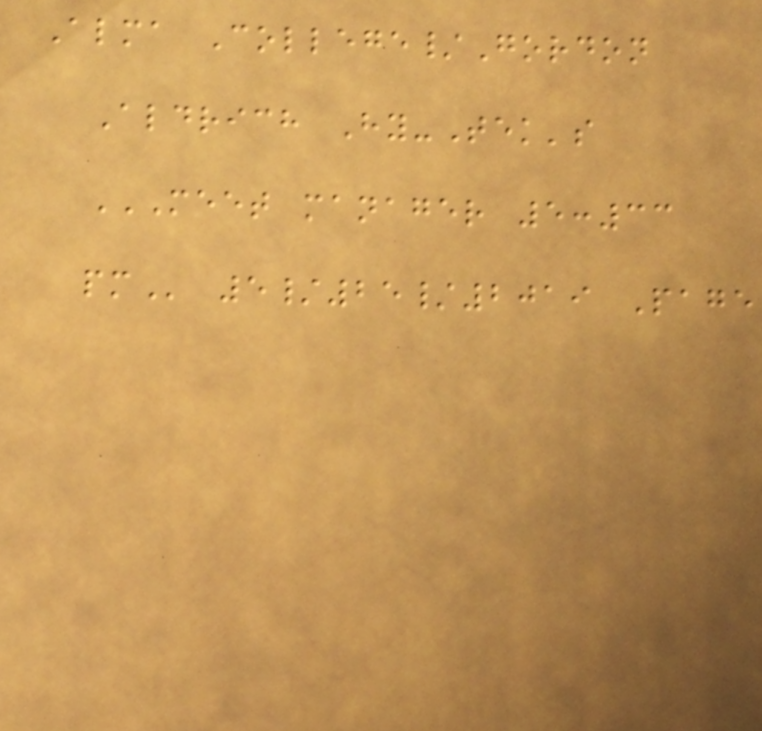Alma College/Gordon
Aldrich Hy-Tek's
MEET MANAGER 5:33
PM 5/25/2019 Page
